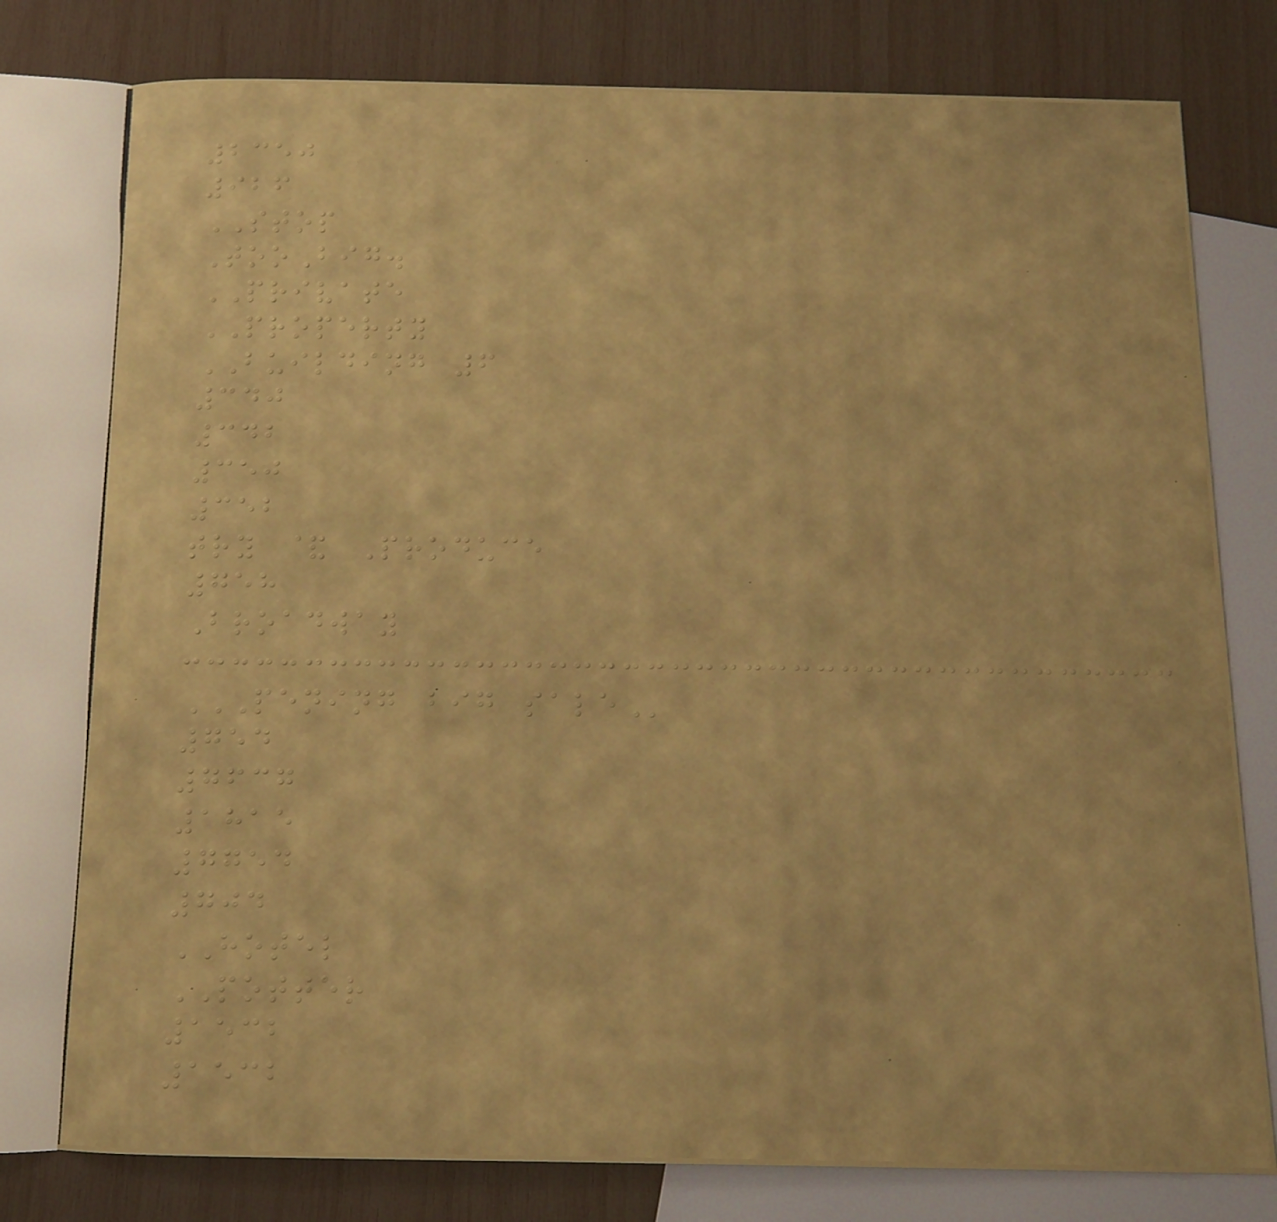2350
926
STOP
TooBig.
PRIVATE
PROPERTY
BUILDING 6
340
342
350
352
try & Produce
758
Broadway
PENING BIG SALE
754
7637
1815
7754
704
HOTEL
POTTER
1532
1532
